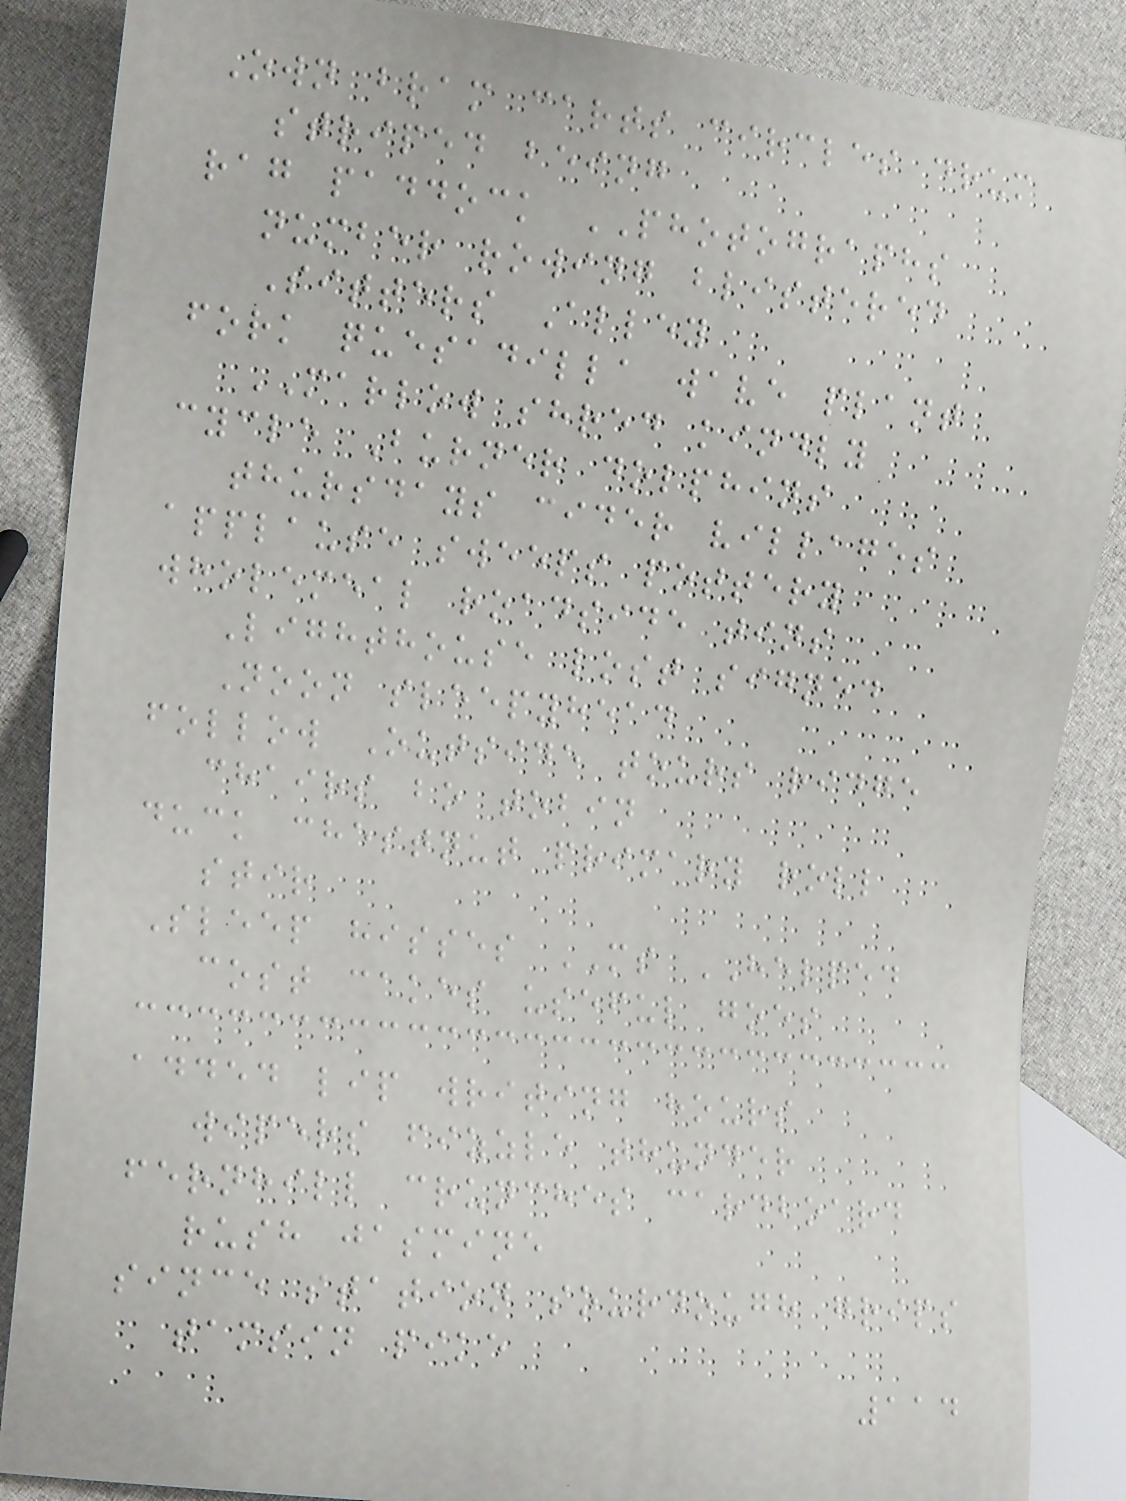Own bram carts circles drum
striped being
rag paddock PHOTOGRAPHS
number rowing blistered
Sitters Alley
fork quesadilla wave plant
MARLOW shred kindly
cycle Burner dolphins
thursdays cider villages
applause sweeps pottery
wholemeal roadside tins
Lighthouse lost signed
Noon sleepyhead
follow Outside tours ridge
chairs bo tobin
duck chestnut primary roll
stir
Sleep hisses MS HELPED
cost cakes useful goes
added lip writing hours
wipers fizzle thunder
fernhill crunches cardboard
rush jasmine
since station sourdough grips
tamsin pike
114
